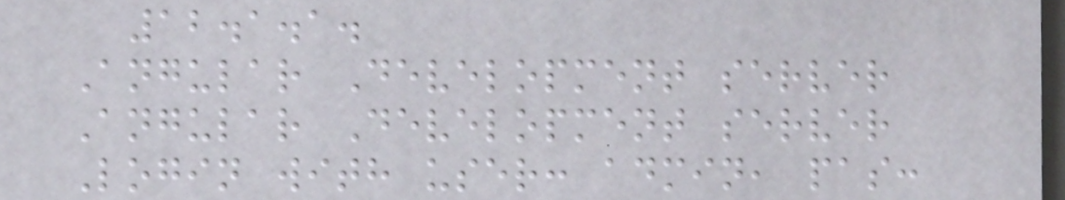12.1.1.
Angular Development server
Angular Development server
Login with user: admin, pas:
